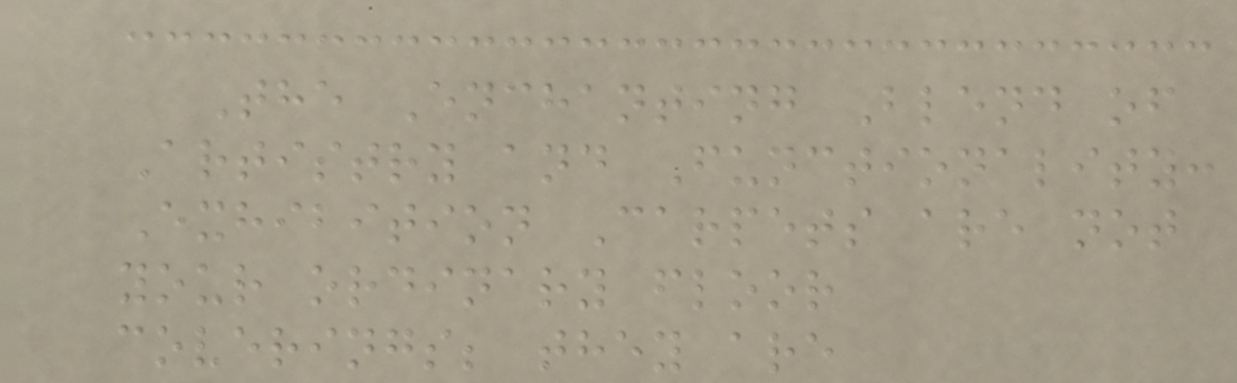The Enchanting Blend of
Artistry and Functionality:
Exhibition Carpets are not
your ordinary floor
coverings; they are
